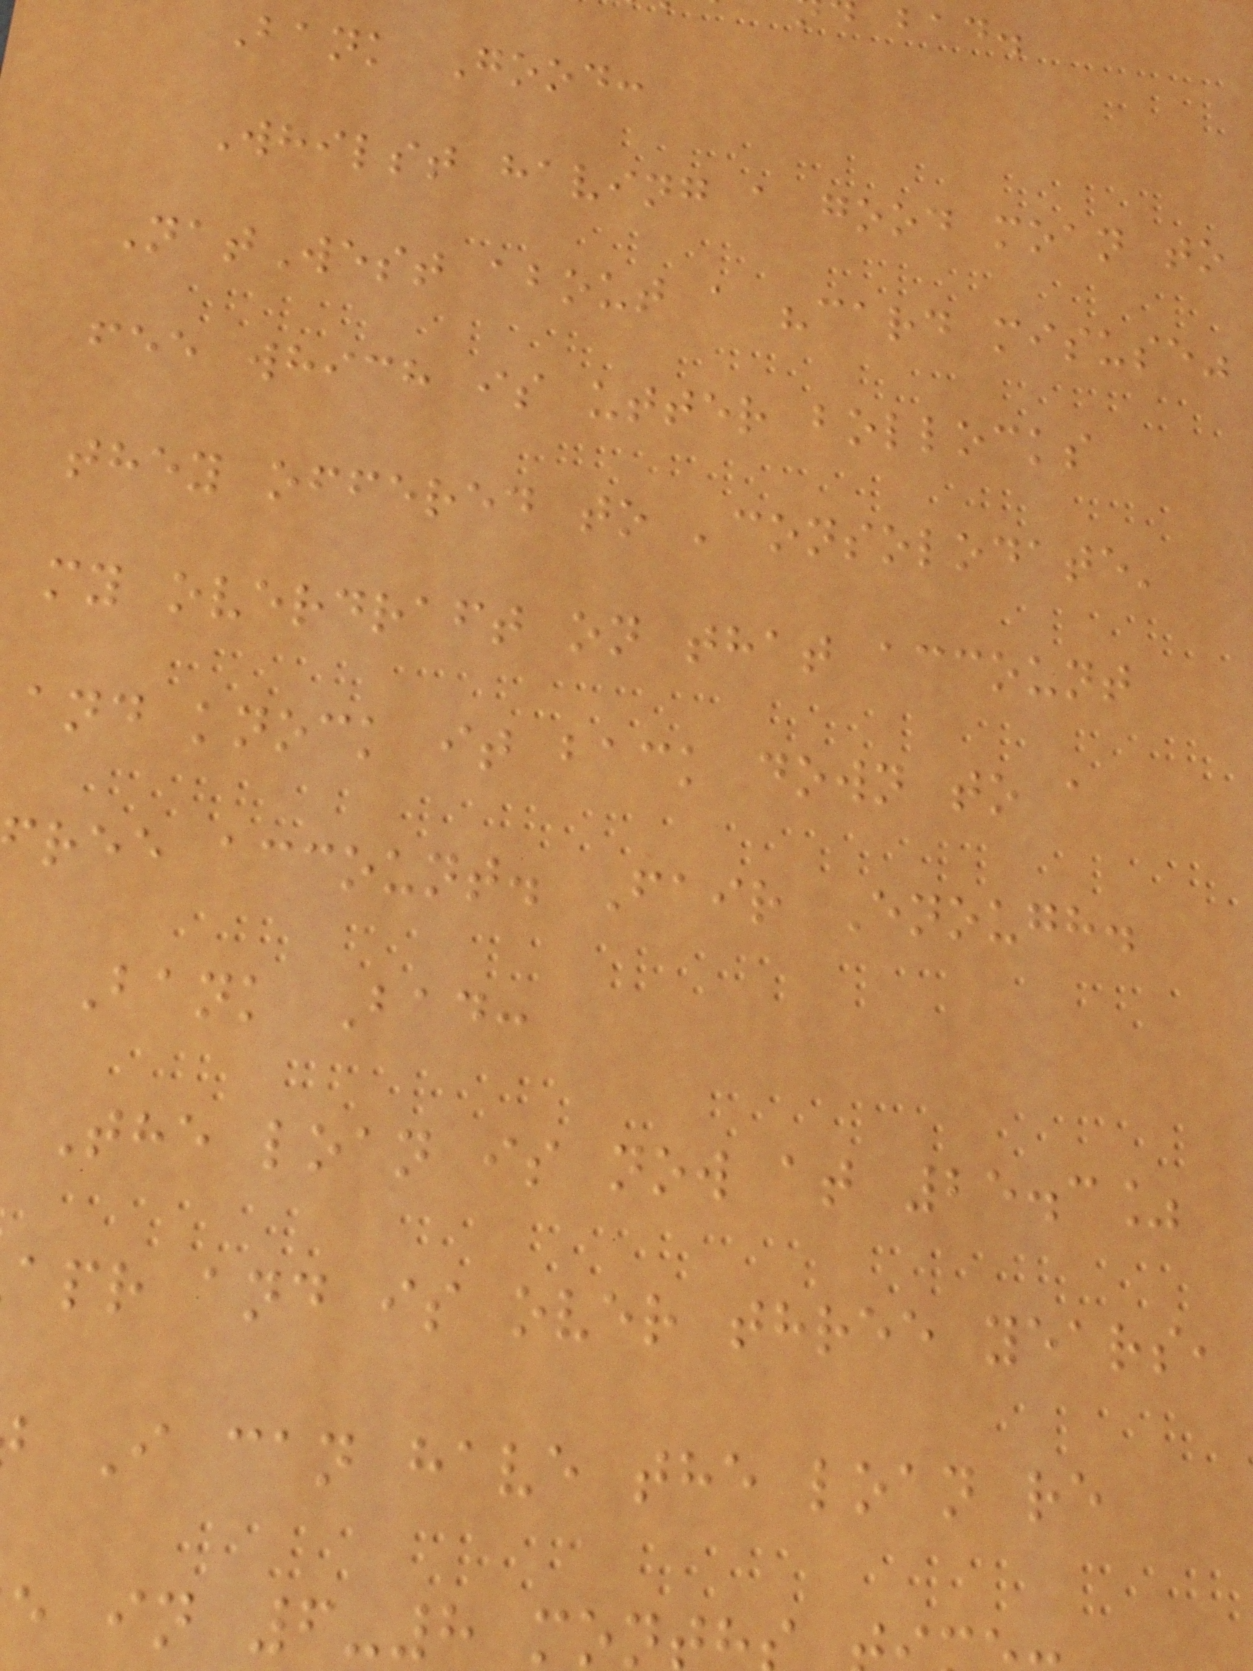Bank Good:
Whilst having a good moan to
NatWest about a "card misuse"
fee which is utter bollocks
they offered to 'consolodate'
my overdraft on that account
and knock it back down to a
ree account. Fair Enough.
Bank Bad:
The loan is now at 25.3%
apr and is over three years,
I can have the loan re
e in 6-8 mon
